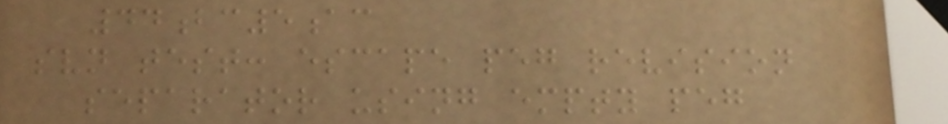44bc5ac
svn test: escape peg revision
separator using empty peg
